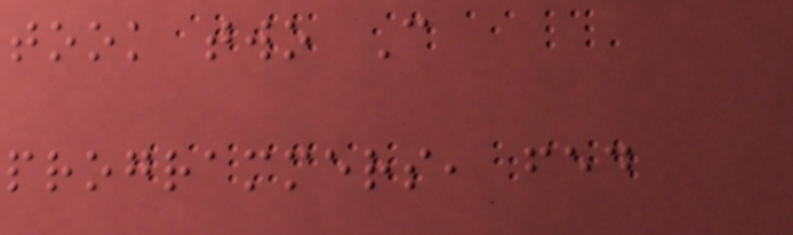took two C
programmers, fed
